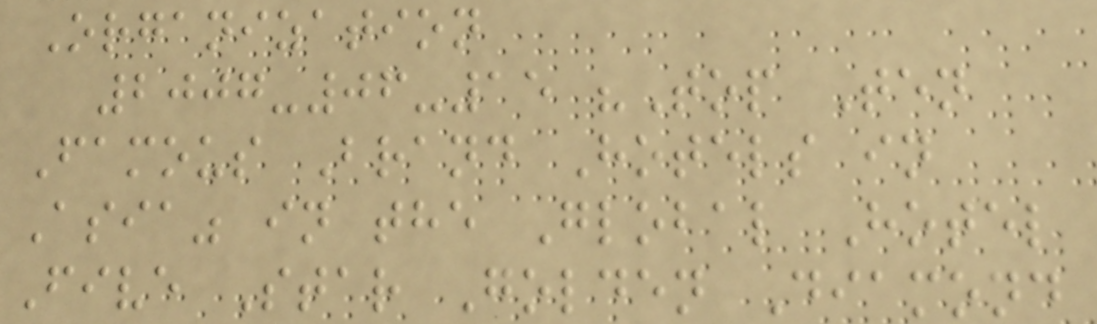Organization
2007-06-15 "Top Ten
Famous Brand Hotels in
Asia" in the Global Hotel
Five Star Golden Diamond
